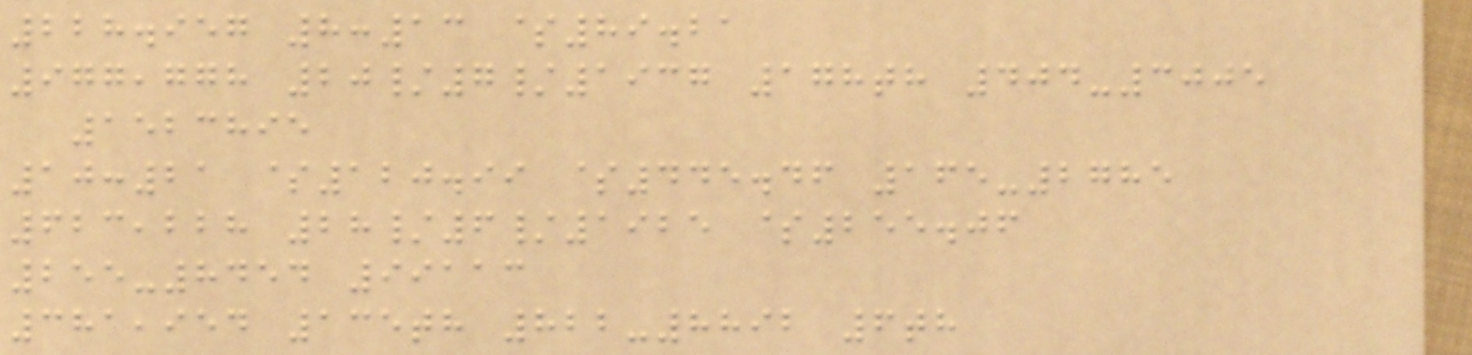228.957 8:13 $89.21
977,778 20/7/1937 178th 404-3005
1523895
10:21 $120.99 $445.46 165-2785
623,228 28/6/1925 $255.06
255-8454 99113
381,954 135th 822-8892 6th
